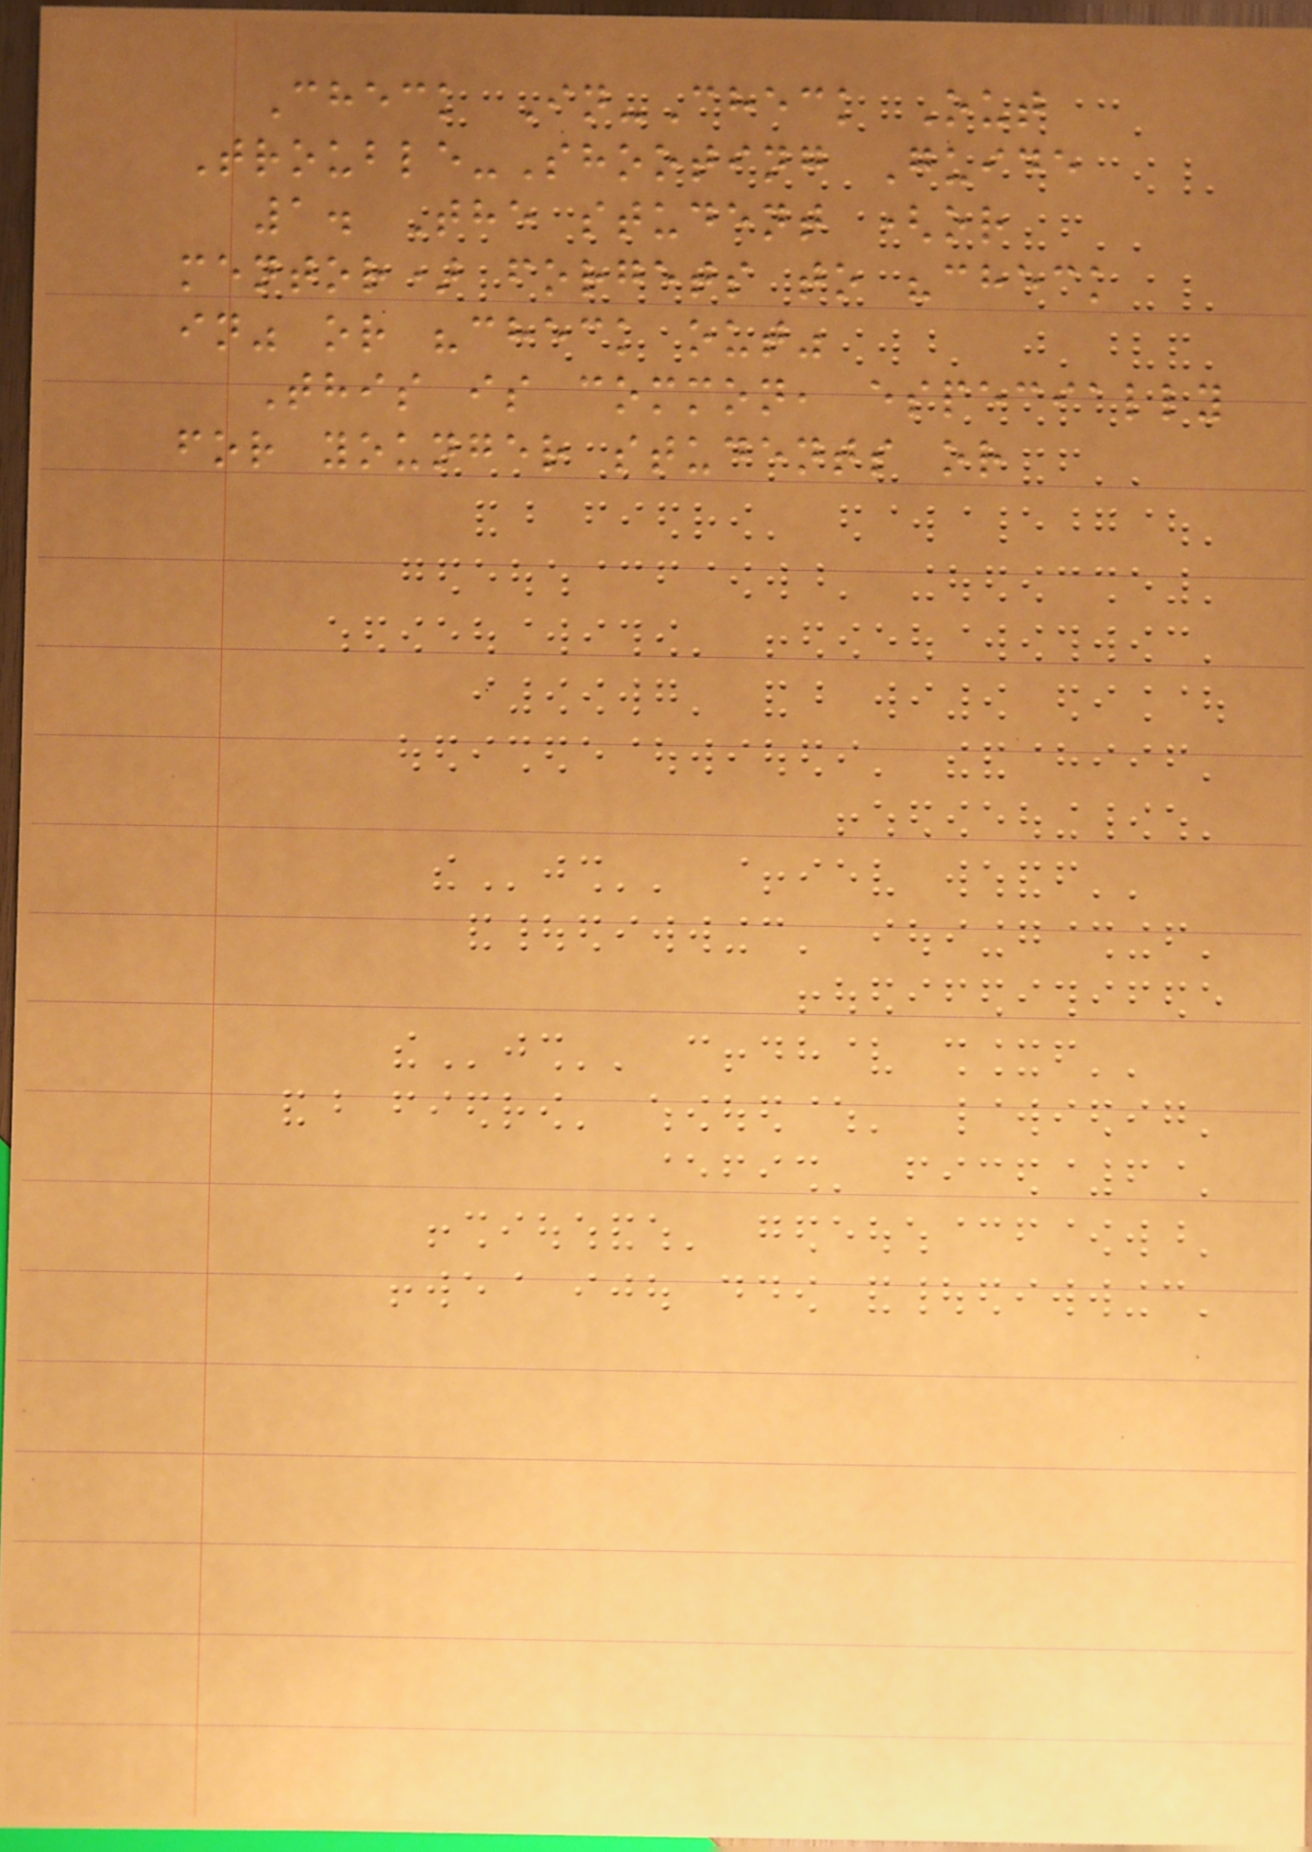Check In-Check Out
Trouble-Shooting Guide
1. The student (or
mentor) forgets to "check
in" or "check out"
This is common, especially
for younger students or
